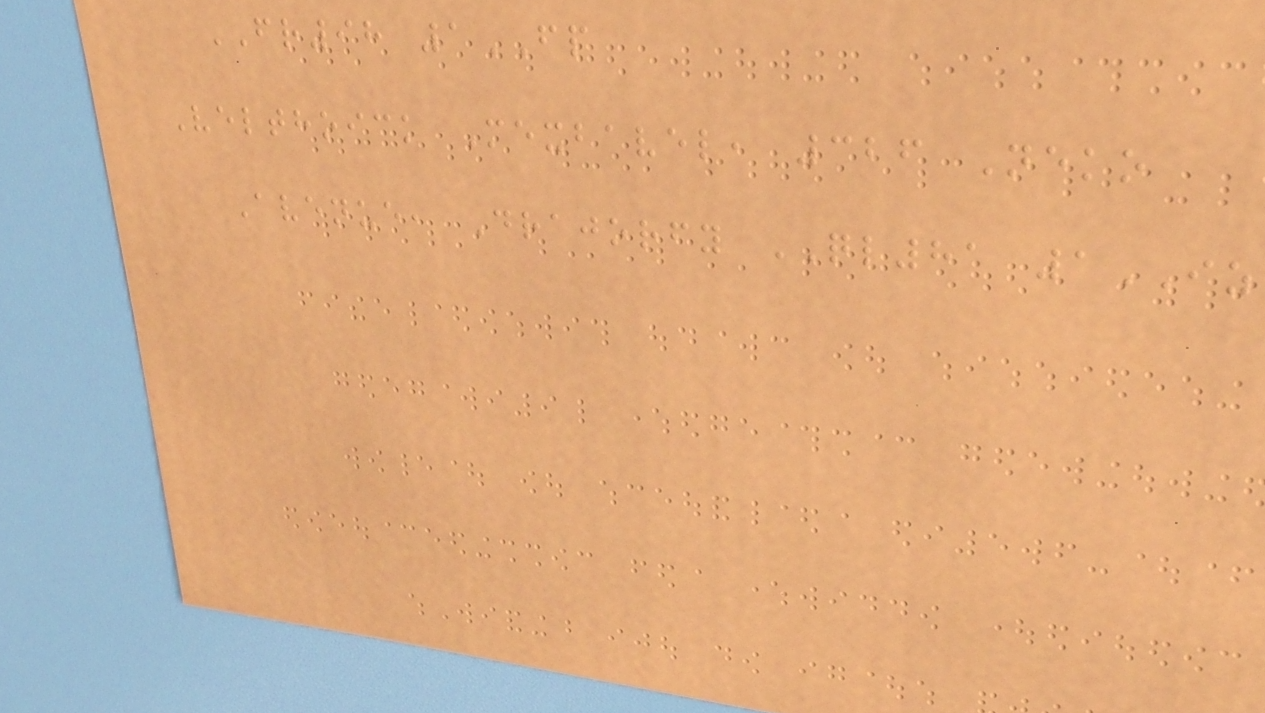FR98 1FP
Velthoick Mexbavel, 326 Neko
Avenue, Drajorfy QL81 1IZ
